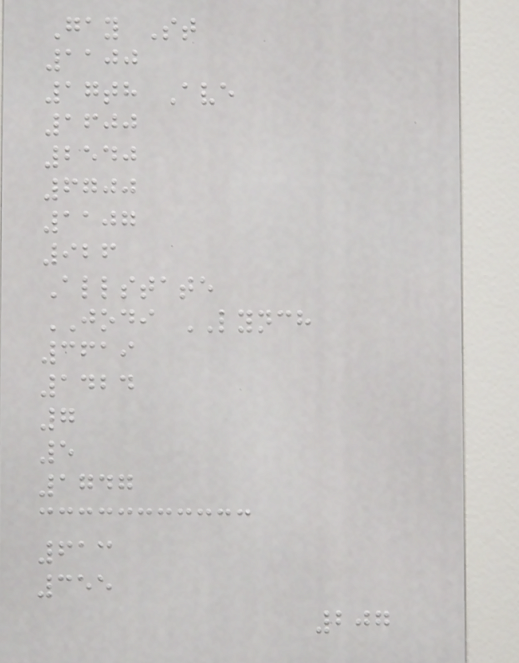Gay St
1100
17th Ave
1600
2540
6700
1107
926
Allstate
JODI LYNCH
3619
1424
7
5
1747
613
355
207
